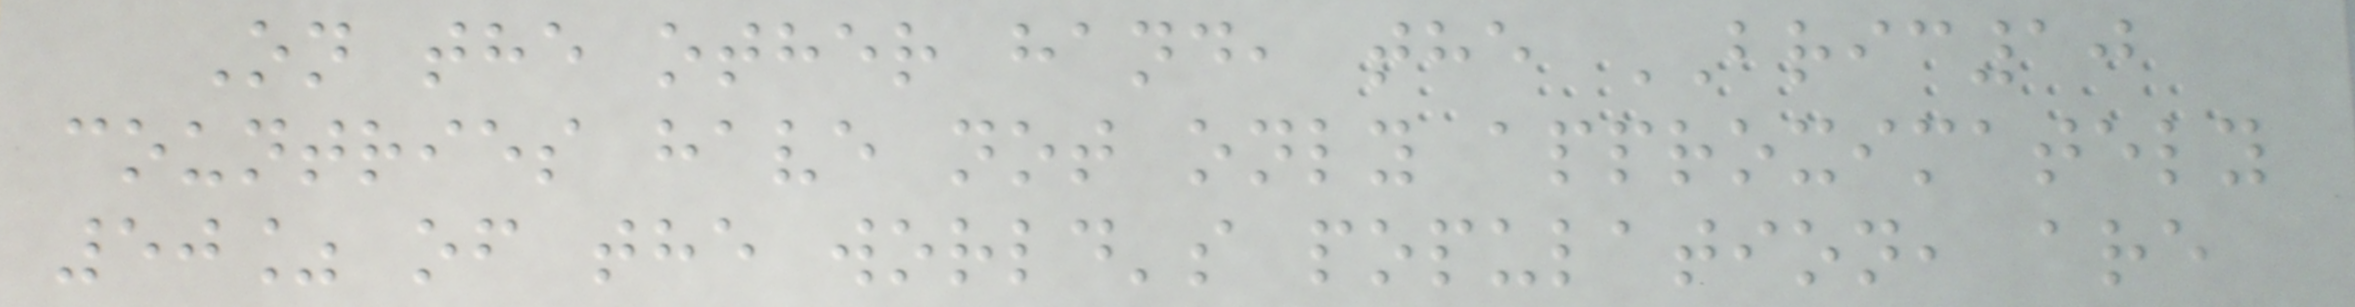On the other hand, the BRIC10
countries have not only approximately
50% of the world's population, are
